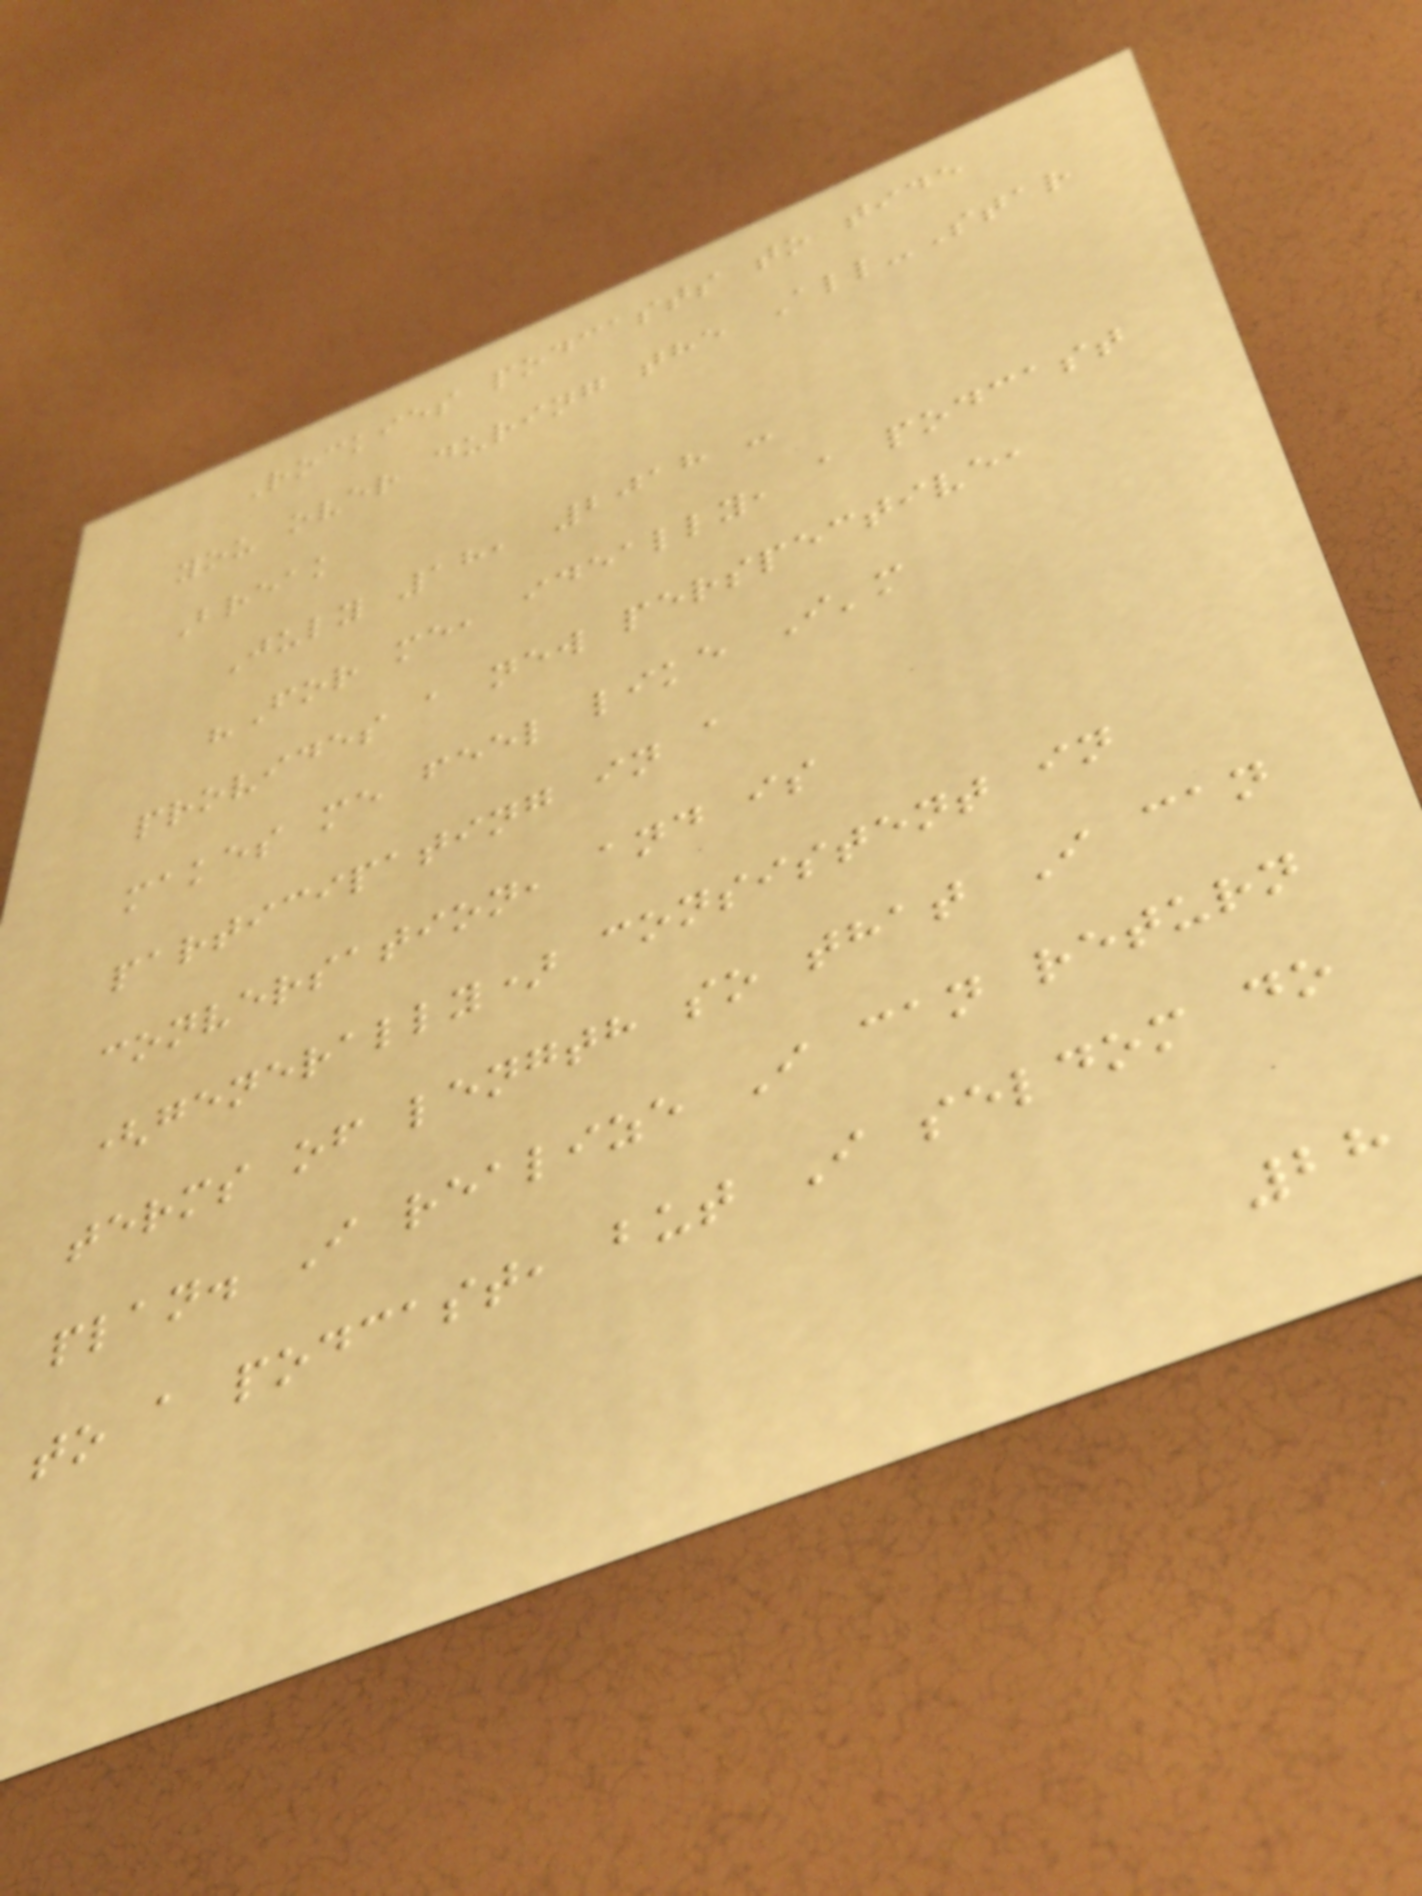Rockies podcasts to tide
you over during the All-Star
Break
July 18, 2018 -
"For me, ideally, a podcast
provides a new perspective,
makes me feel like I'm
participating in a
conversation, and is
(generally) consistent in
terms of length so that I can
plan. I realize I can return
to a podcast, but I seldom do
28
